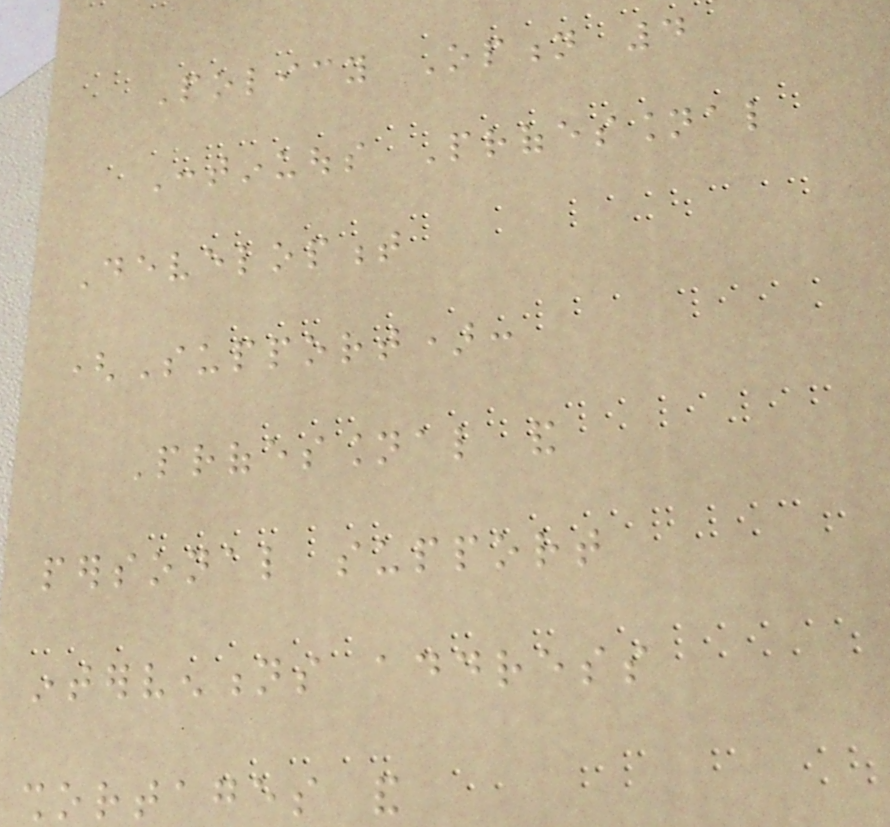Policy Option 4
Continuous Professional
Development
(Support):
Professional and
personal support
interventions address
shortages and
